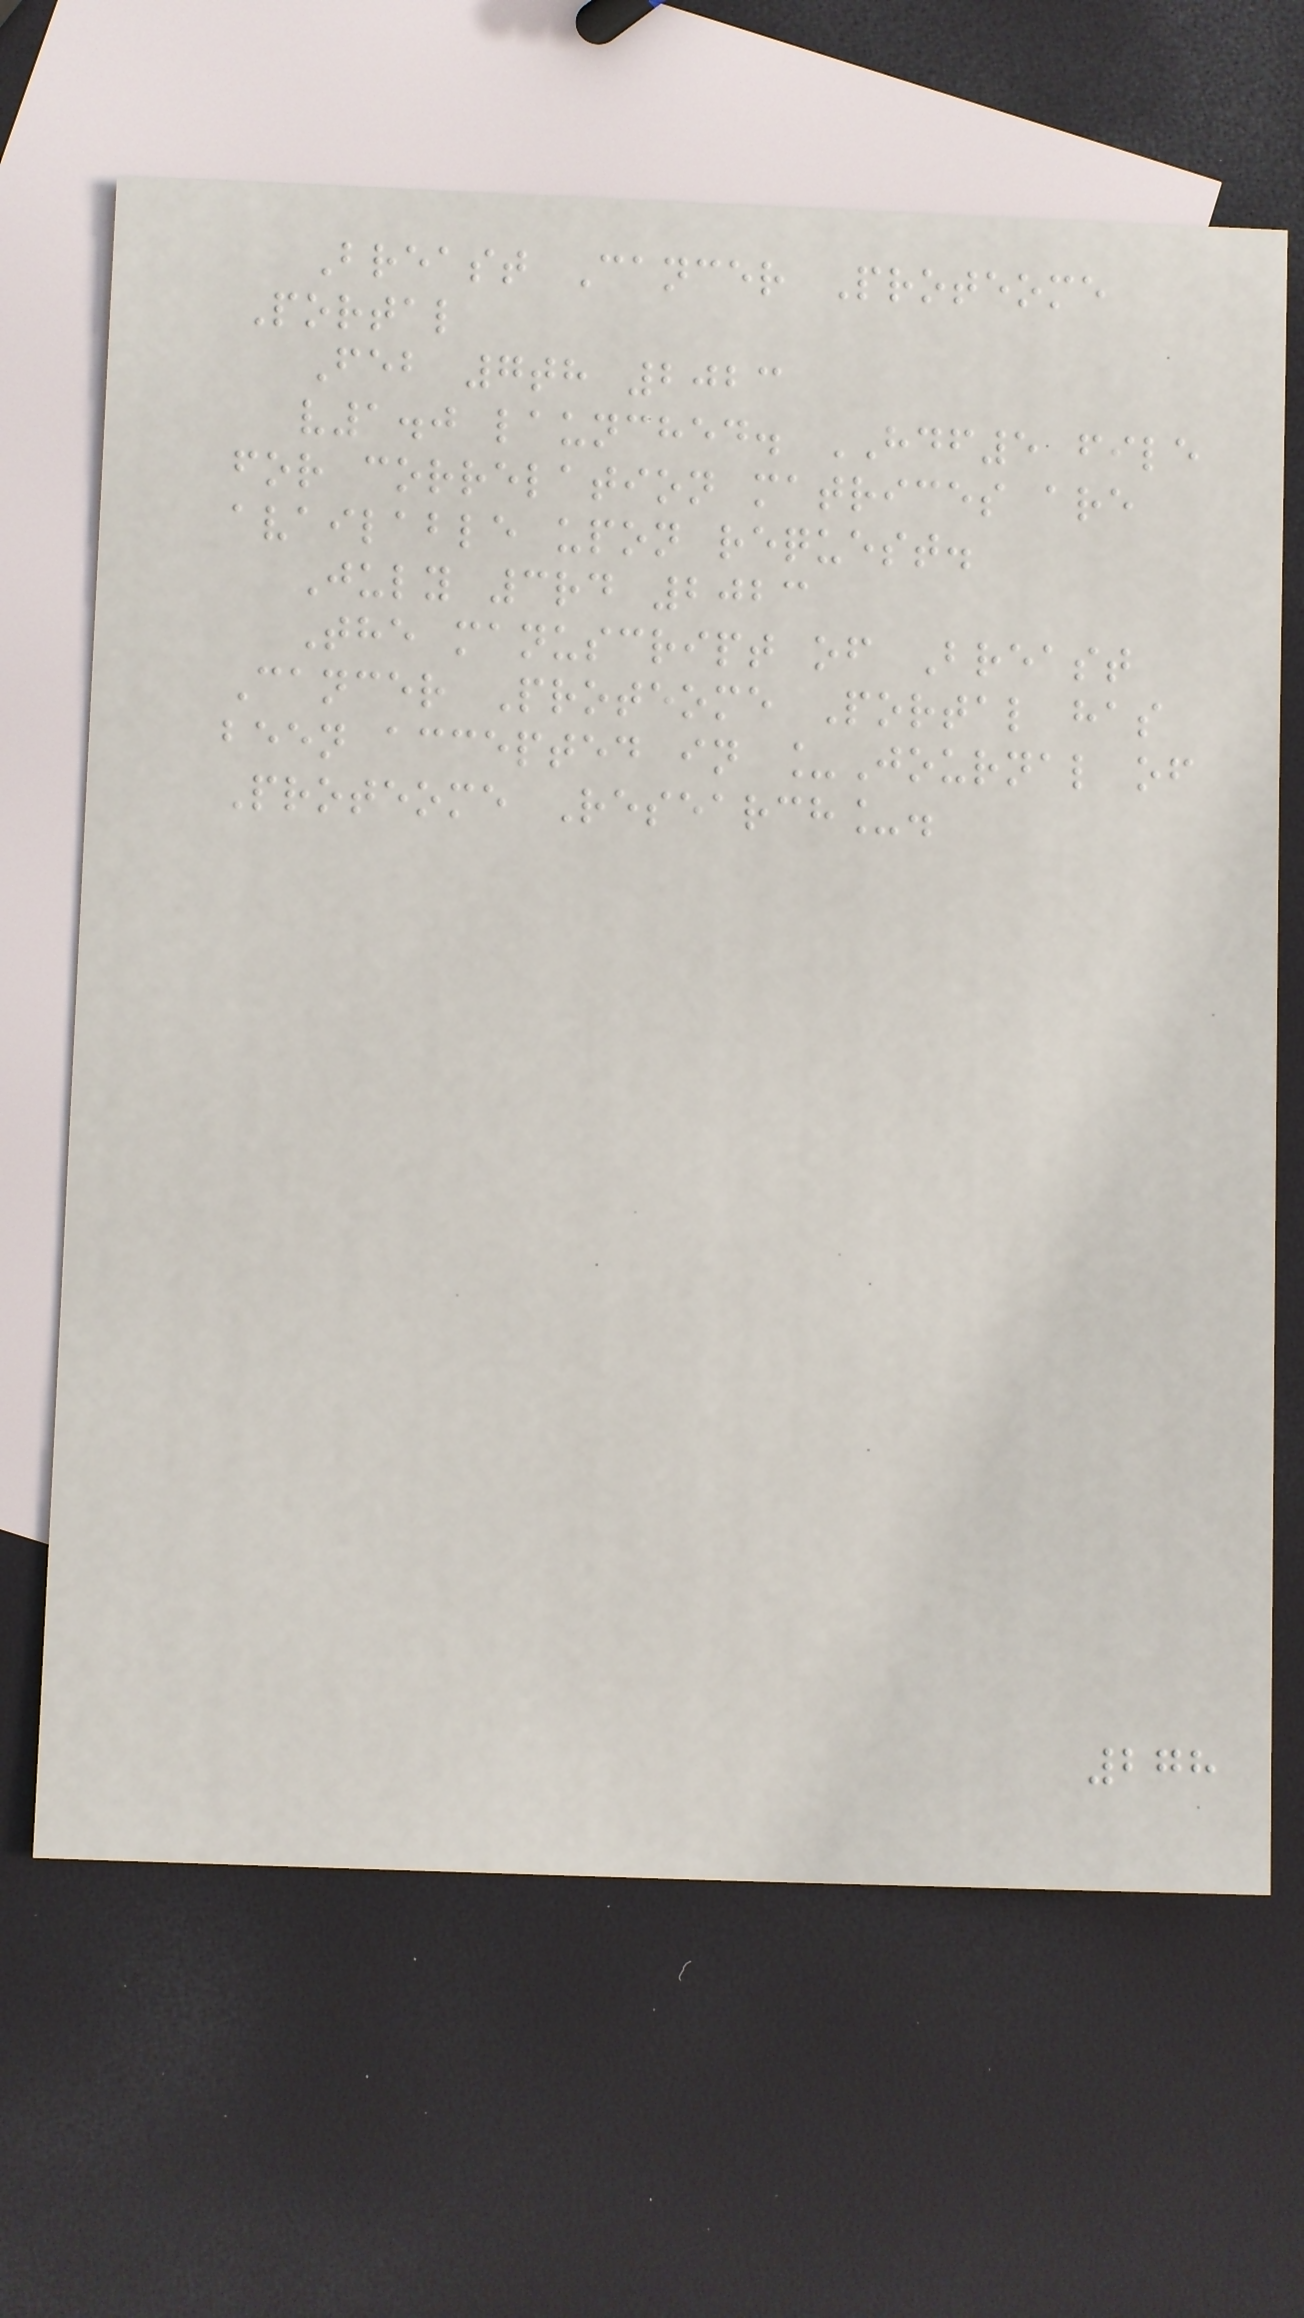Breast Cancer Proteome
Portal
Feb 7th 2023
v1.0 launched. HDF5 file
for correlation matrices are
available upon request.
July 3rd 2023
The manuscript of Breast
Cancer Proteome Portal has
been accepted in _Journal of
Proteome Research_.
278
